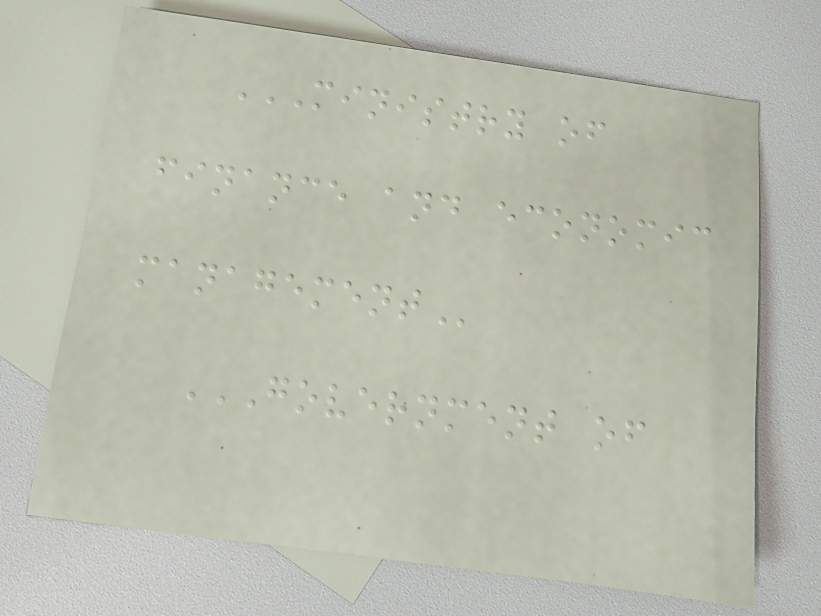MINISTRY OF
FINANCE AND ECONOMIC
MANAGEMENT
GOVERNMENT OF
